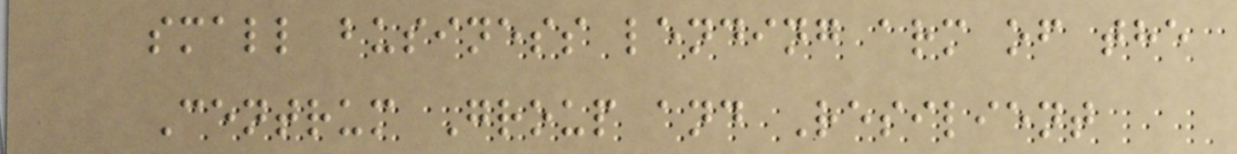small business lending arm of the
Centrum Group and Resilient
